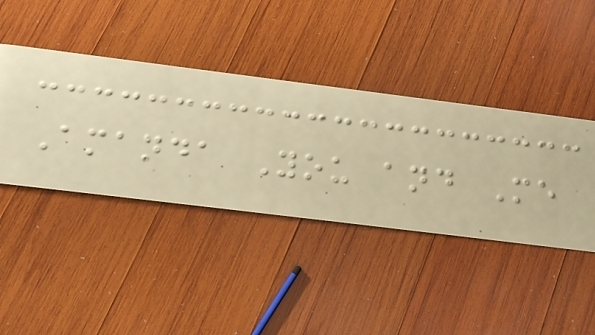Amanda You and Me
